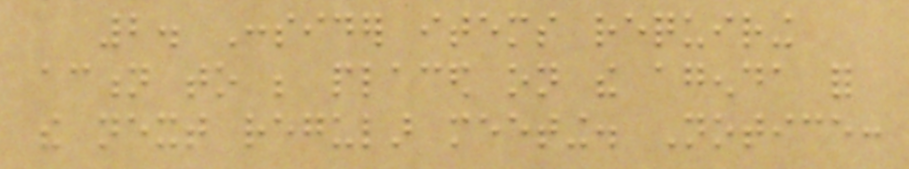2. Consider items requiring
action to be placed on the agenda for
the next regular meeting. Notice:
